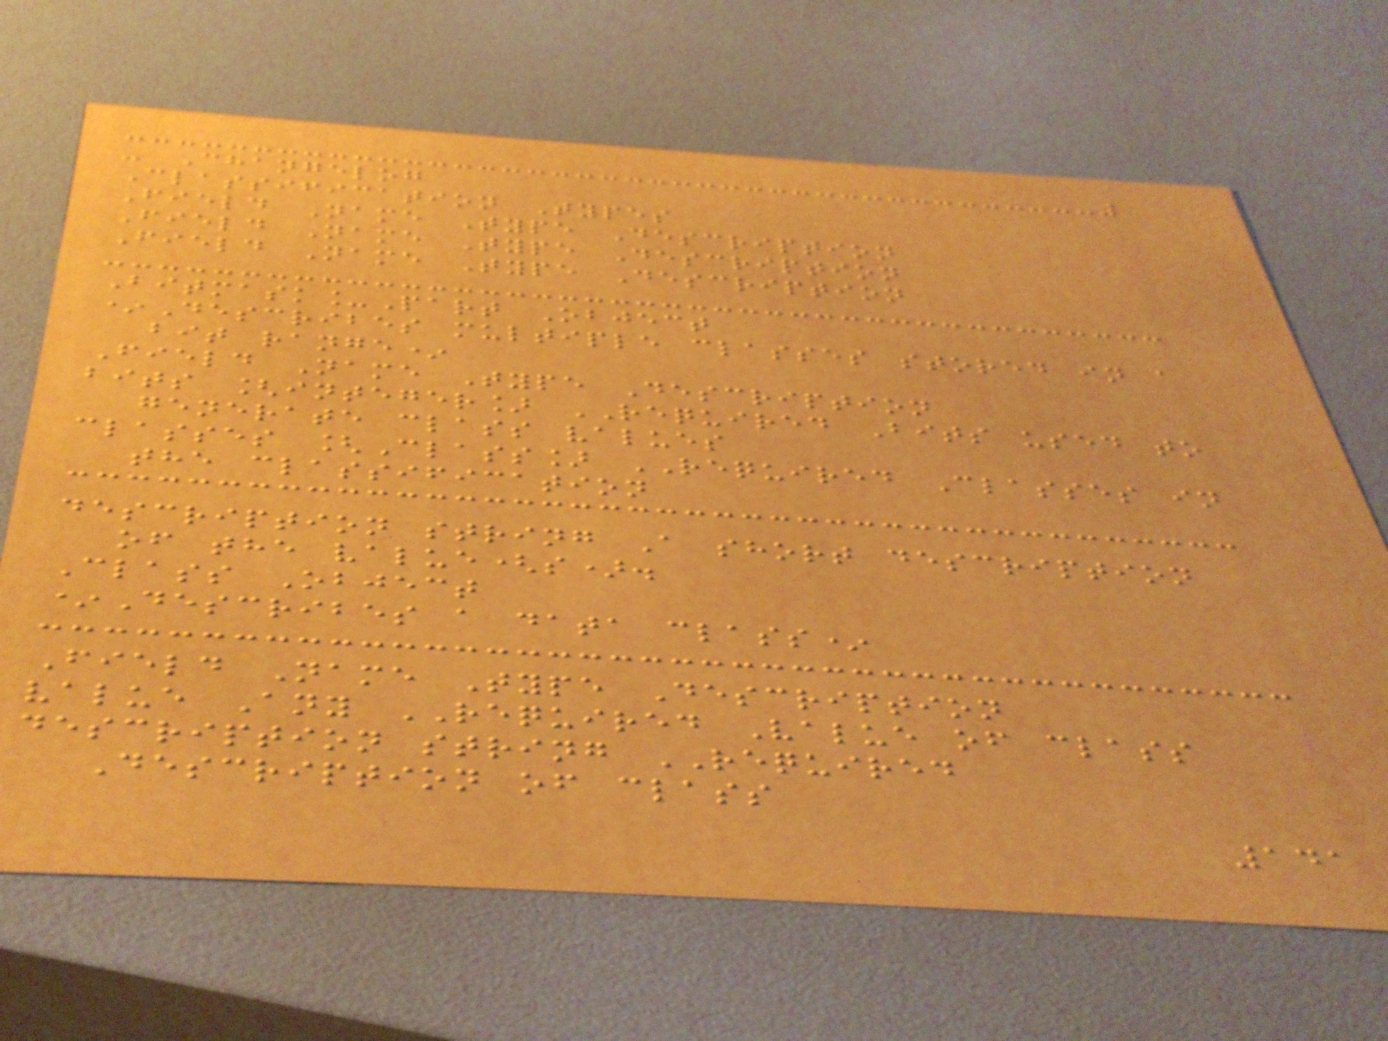- Changelog
Classification Types
Field Name Type Description
Field Name Type Description
Field Name Type Description
Bitmask_Part Object
*Describes multiple classes stored in a
bit range*
Field Name Type Description
bits [integer] REQUIRED Bits used to
generate class values
classes [Class] REQUIRED Classes in
the classification
description string A short description
of the value(s).
Class Object
*Describes a data class*
Field Name Type Description
value Any REQUIRED Value of class
description string REQUIRED
Description of class
141
